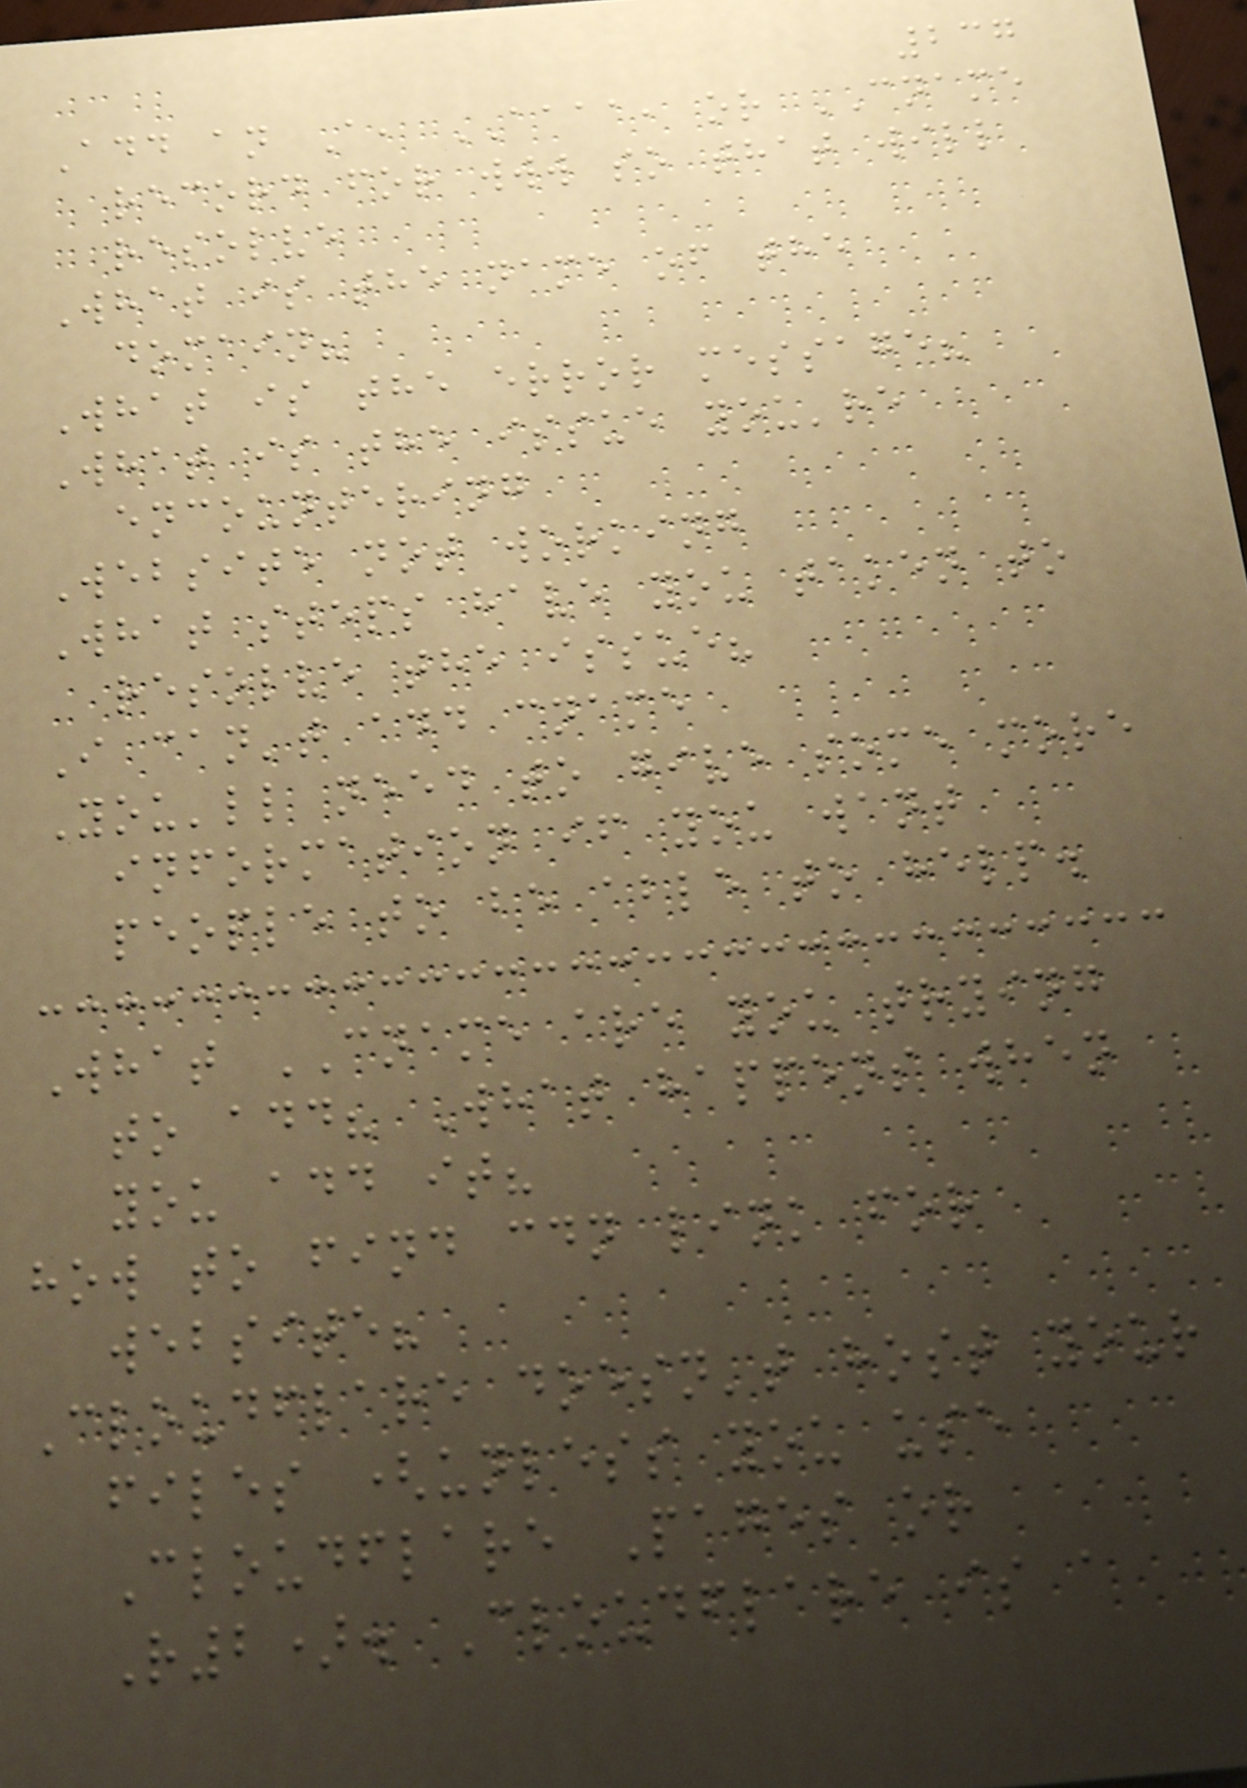237
Add an A, AAAA, or CNAME
record for www so that will
resolve
What is the name of the
domain?
What is the error message?
What is the issue you're
encountering
Website not working
What steps have you taken to
resolve the issue?
I can't add cname
You'll need to give some more
information if you want
people to be able to help.
What CNAME are you trying
to add? What happens when
you add it?
how to find cdn link for
website?
Cloudflare doesn't host your
files (unless you use
Cloudflare Pages or
R2). Cloudflare is a
